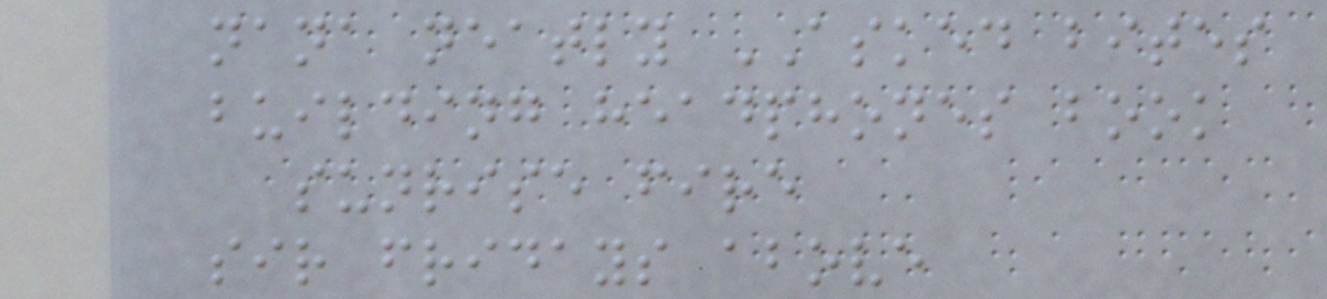nana neatly ASKED bites
building headphones book
sunrise fire
sir fridays above
